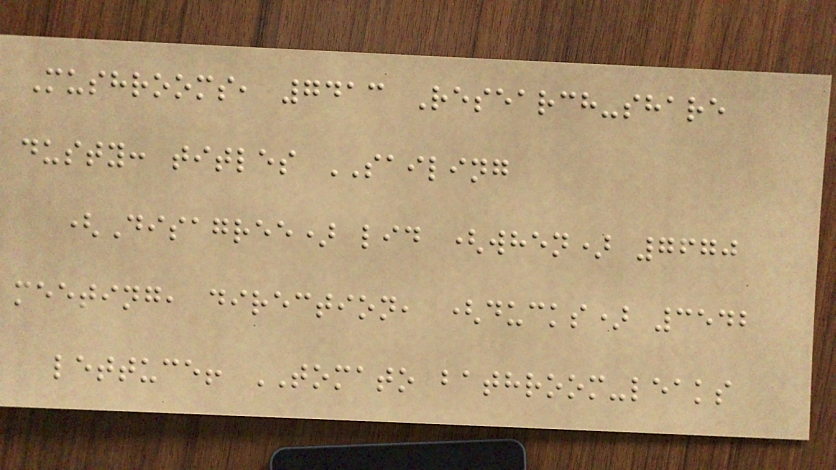Mushrooms, 7413 Research-share
dusty: titles SAILING
(Disagree) lid (when) 7670
meeting, direction, (ducks) 3542
lettuce! TOMATO bathroom-leaks
